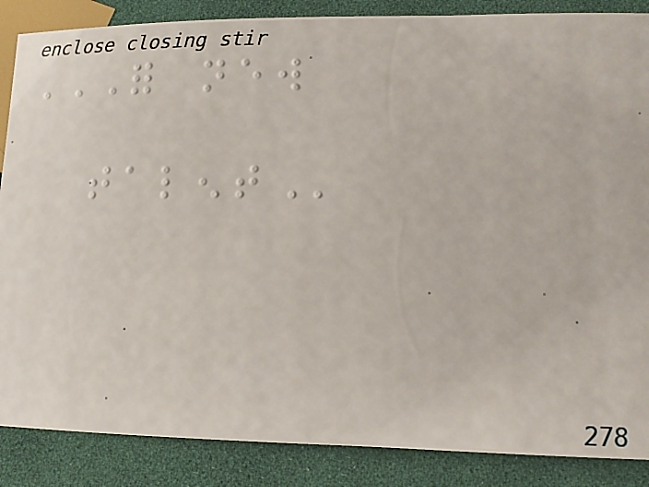FOR NEW
TALENT
